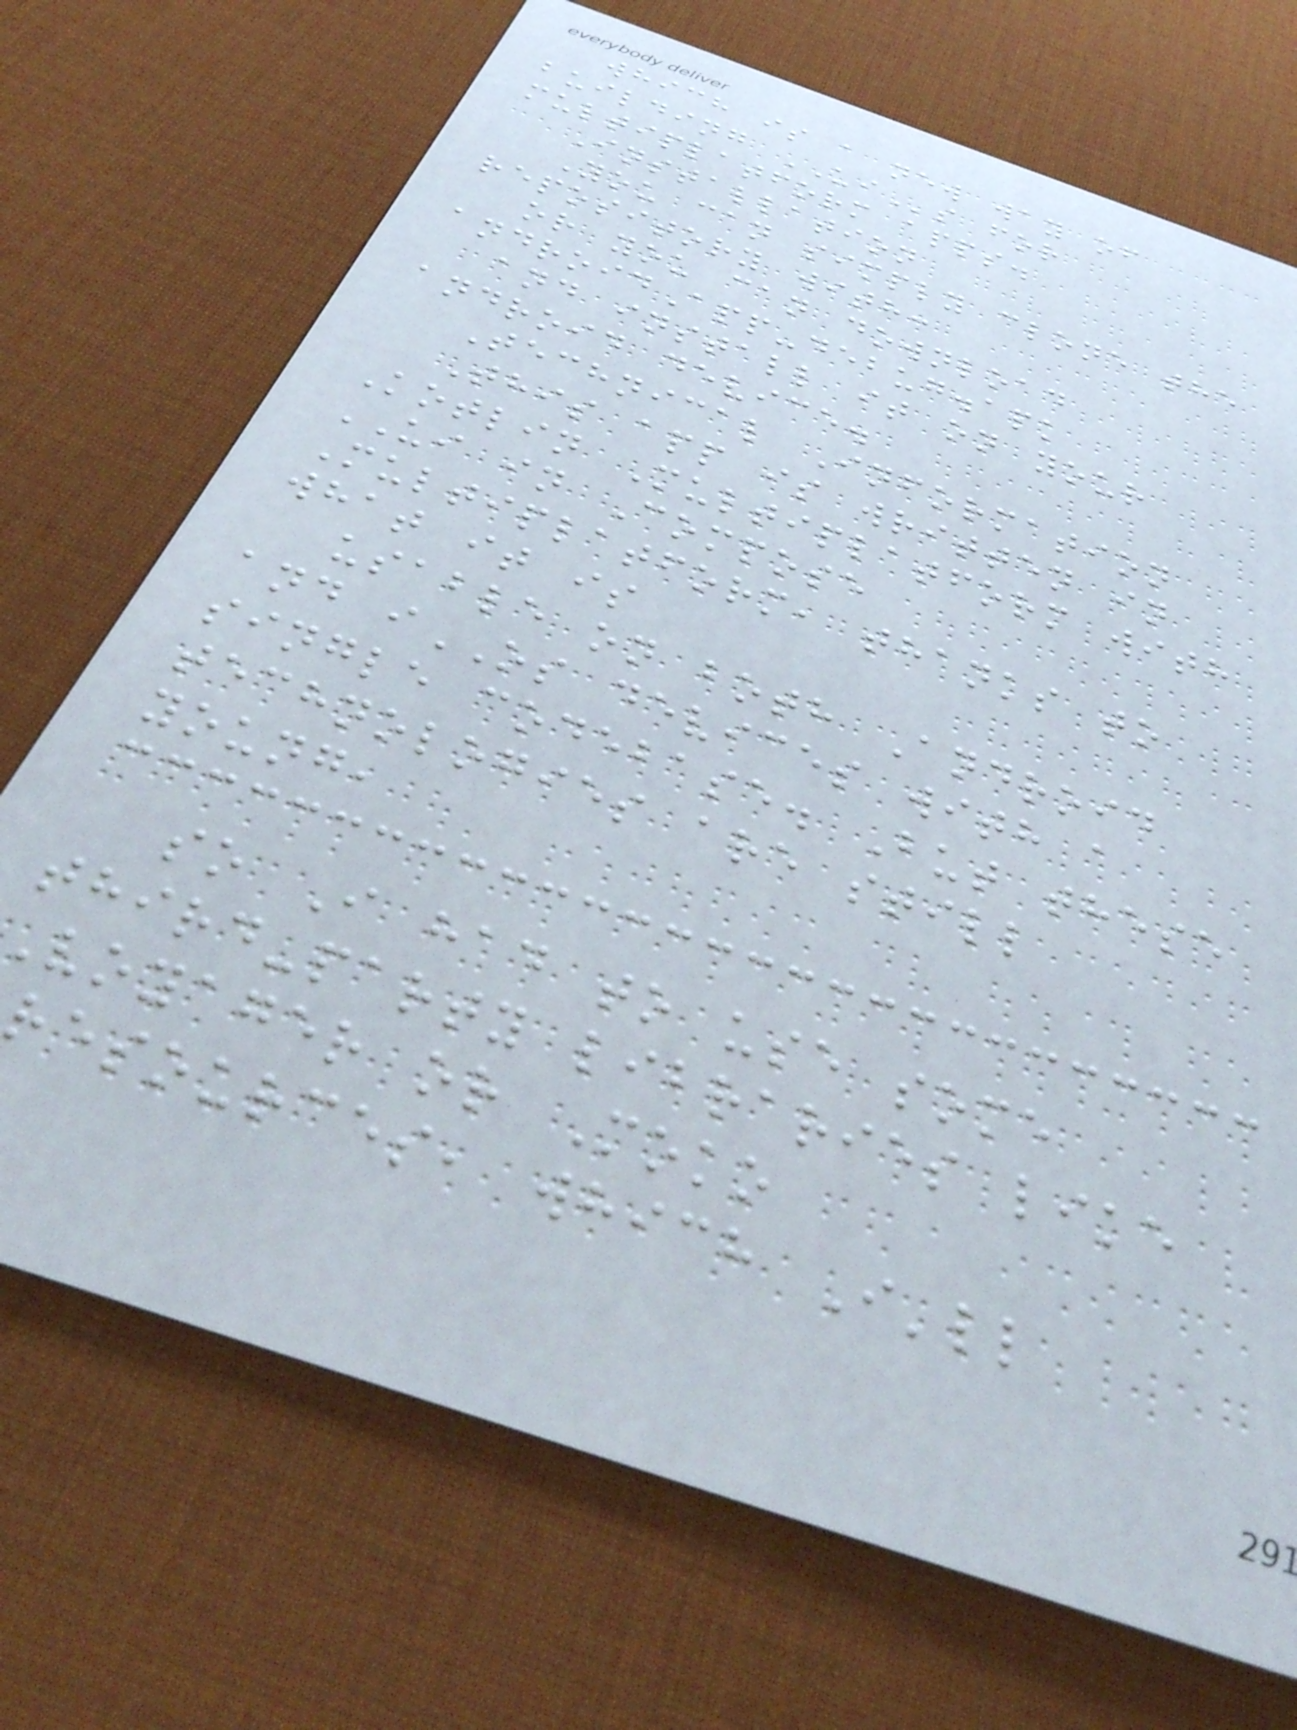which is a new way of
building UIs for
multiplatform apps.
Installation
You can simply clone the
repository with:
or you can download
androidApp-debug.apk
and install it on your
android device.
Technical Information
This app is written in
Kotlin Multiplatform with
UI in Compose
Multiplatform, thanks to
what it is
usable on both Android
and iOS devices with a
single codebase. But these
technologies are still
young,
so I had to use some
third-party libraries like
voyager or Moko
resources, which I'll
